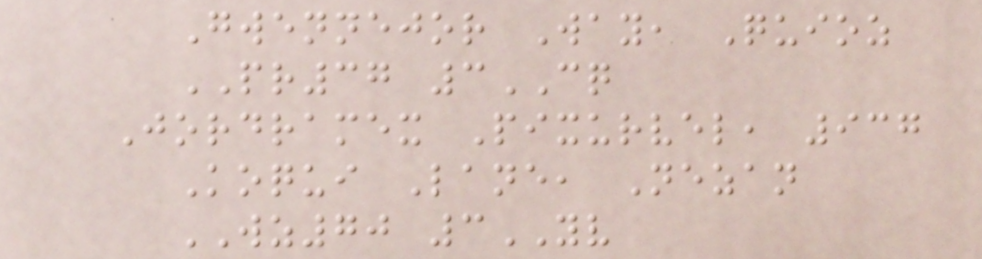Gwennejor Way, Quioz
PR37 3CQ
Jordramex Pixurvel, 937
Koqui Lane, Nezan
WZ70 3YV
